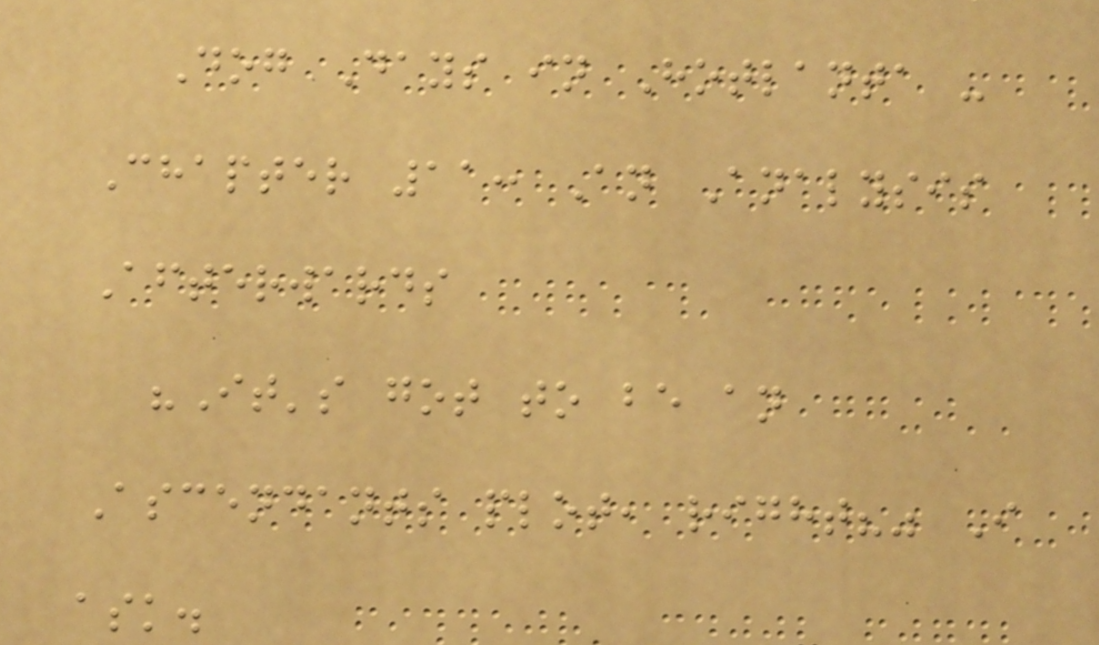Dog Days in Hotlanta -
Chapter 11: An Analysis
Afterwards
"It's got to be an
Ascendants plot, right?" I
ask.
